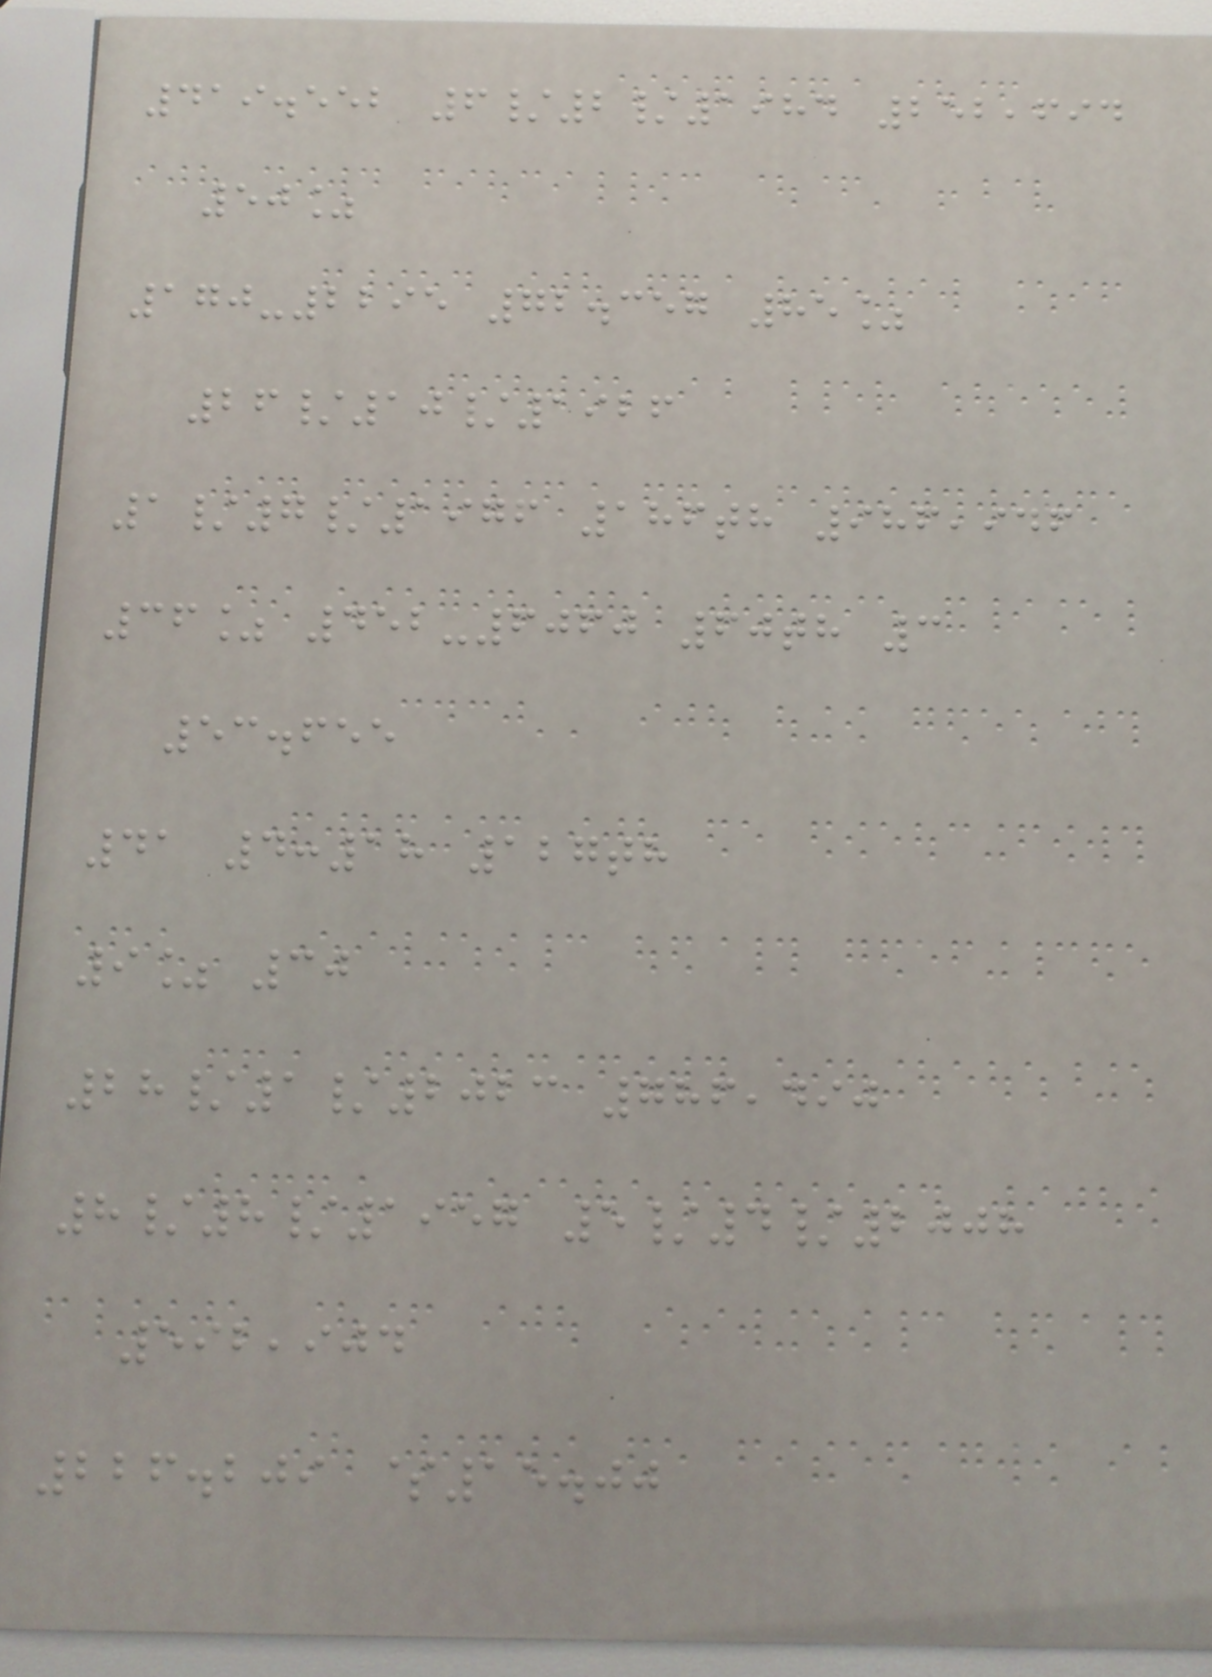419.552 6/2/1984 252,694
50%
170-2295 72.357 85%
26/10/1926
1/7/1976 186th 986,946
36% 452-6060 60th 3
53.655
41 4:18 127th
9% 30
28/1/2023 786,490
8/8/1957 5/4/2008
592,904
226.209 $15.00
